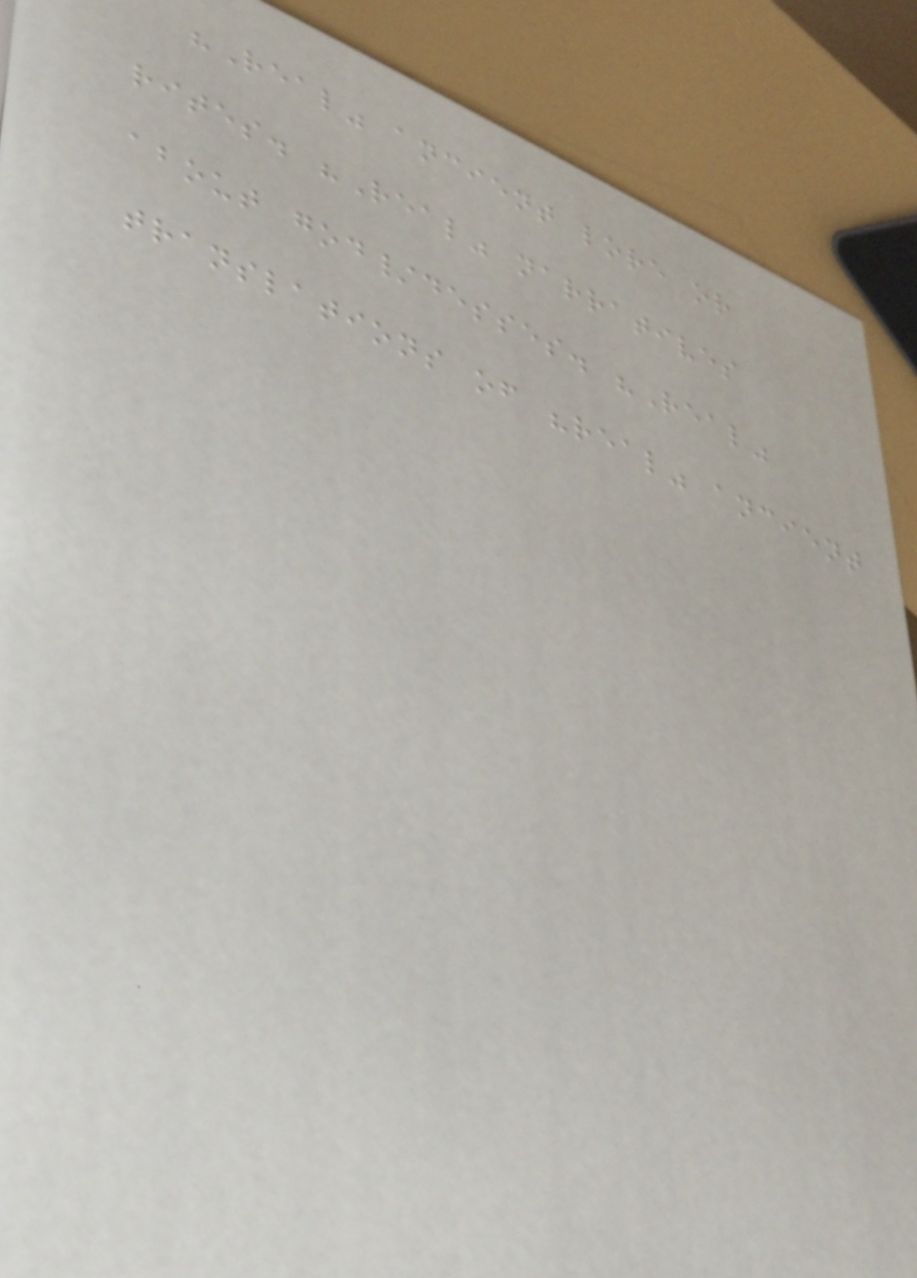"Real" ancient lore or
rites. "Real" narratives
about god/desses. "Real"
translations of "real" ancient
